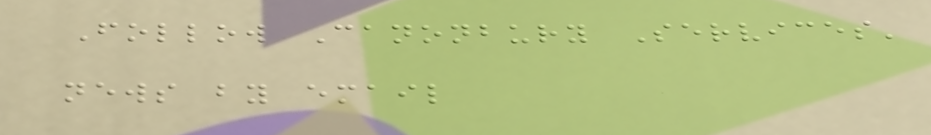Follow Canonbury Services'
news by email
